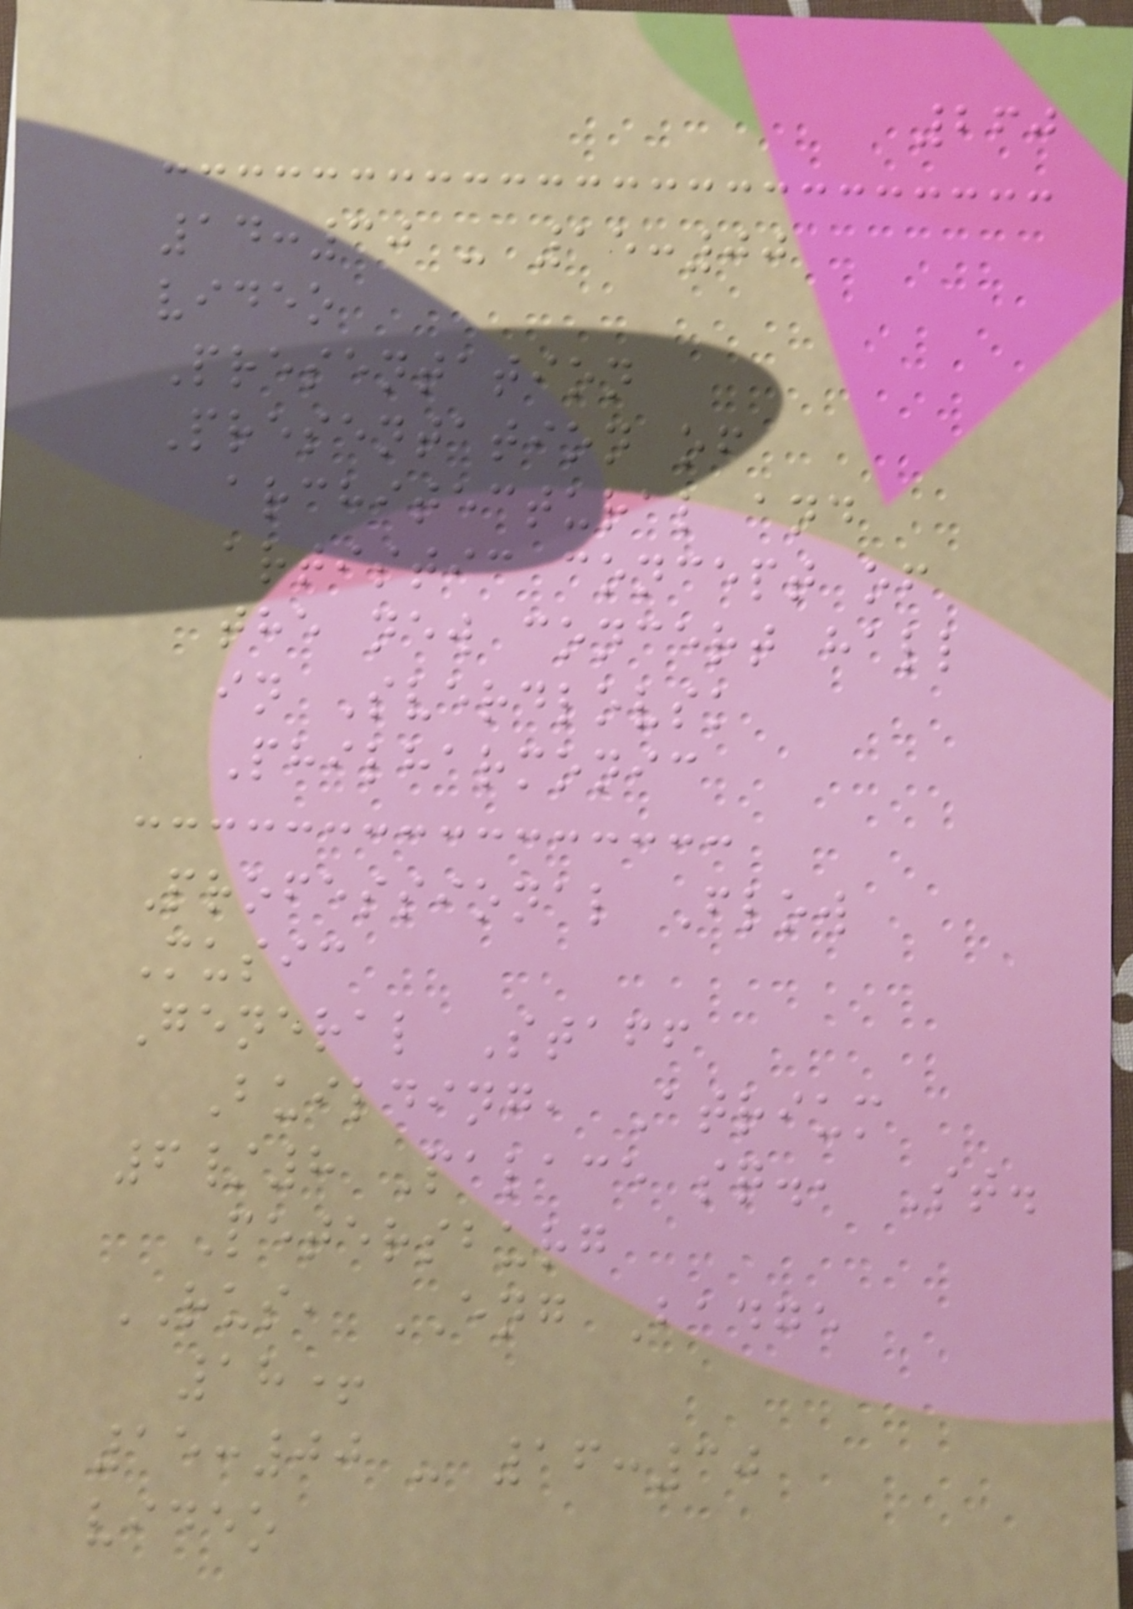260
14:30 - 15:00
video
Presentation
Presentation of
architectural and
artistic concept of
the new concert hall
in Sverdlovsk
Philharmonic
Professional Flow
Music
General Staff
Building, Atrium
6/8 Palace sq., St.
Petersburg
RUS, ENG Badge
18+
15:00 - 16:30
video
